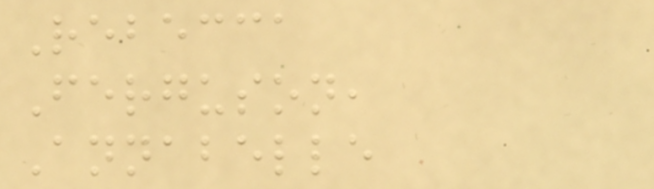Rebecca
Ferguson,
Annabelle
